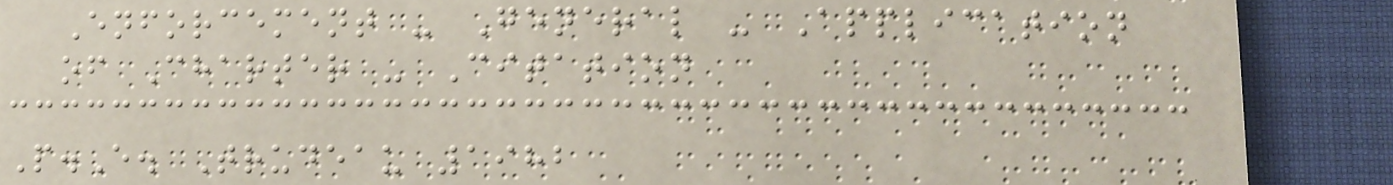Enforcement - General - Application
of Charter - Citation
P.E. Trudeau 1982
